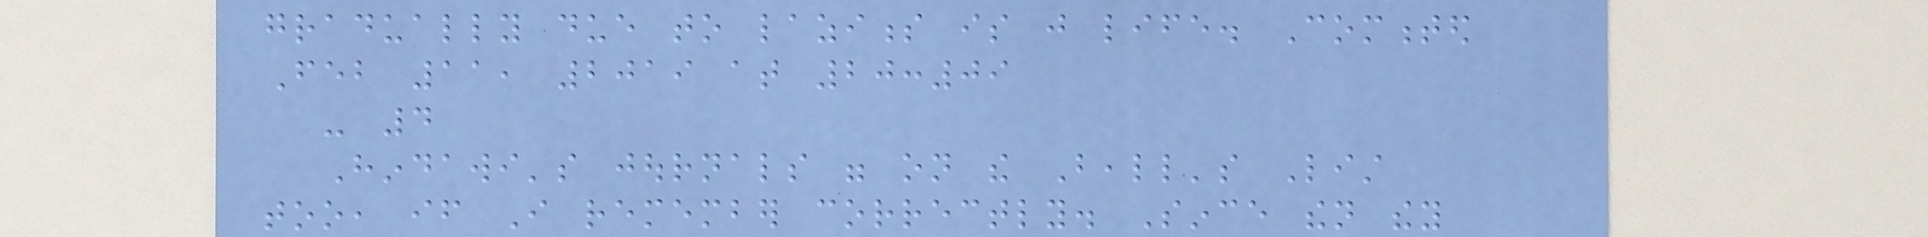gradually due to laziness is just life. Commented
Feb 11, 2019 at 20:09
- 4
Hindawi's journals were on the Beall's List
too, if I remember correctly. Since then they
